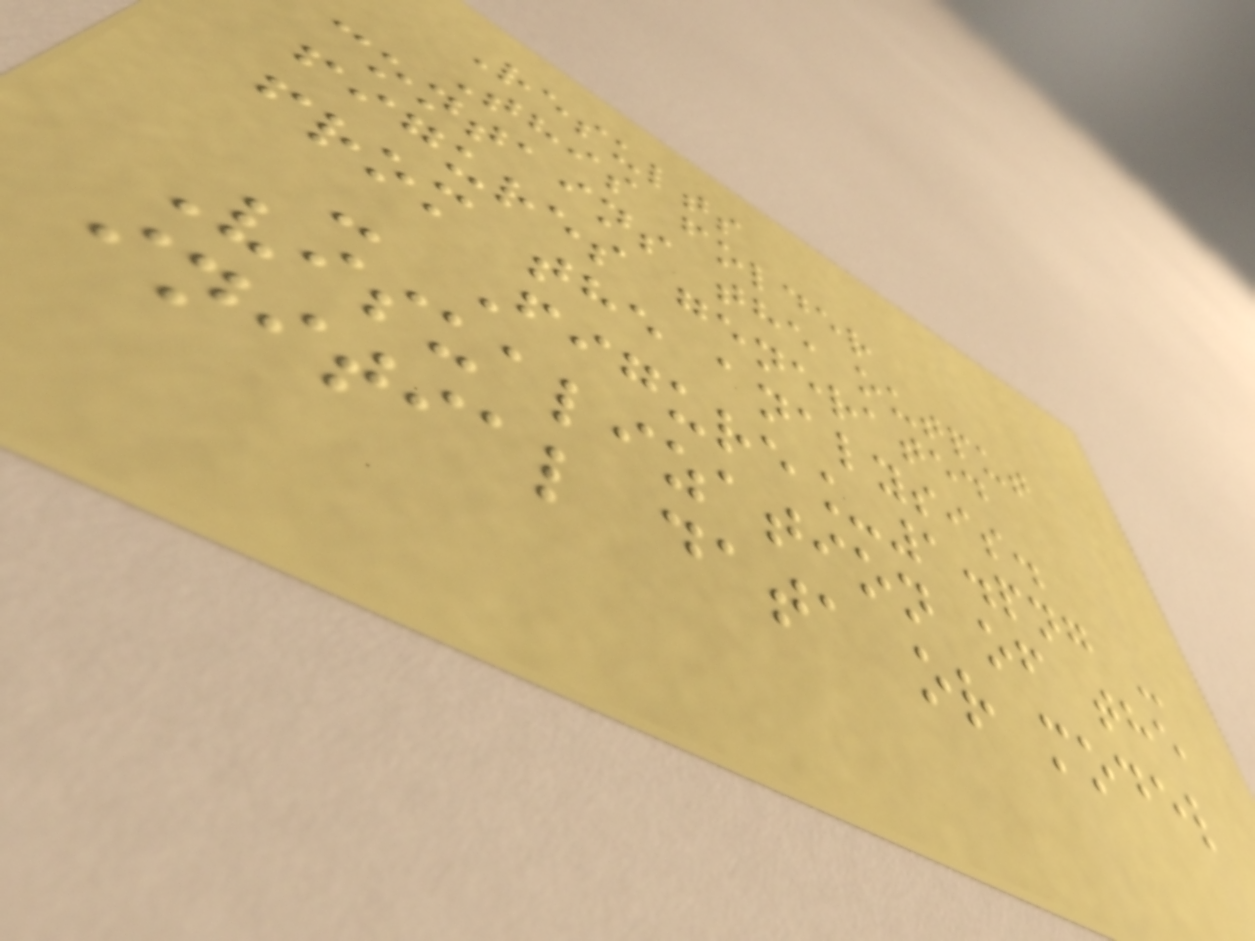Results
This folder
contains the output
figures generated
from the analysis.
- Figure_1.png -
Visualization of the
initial data or model
